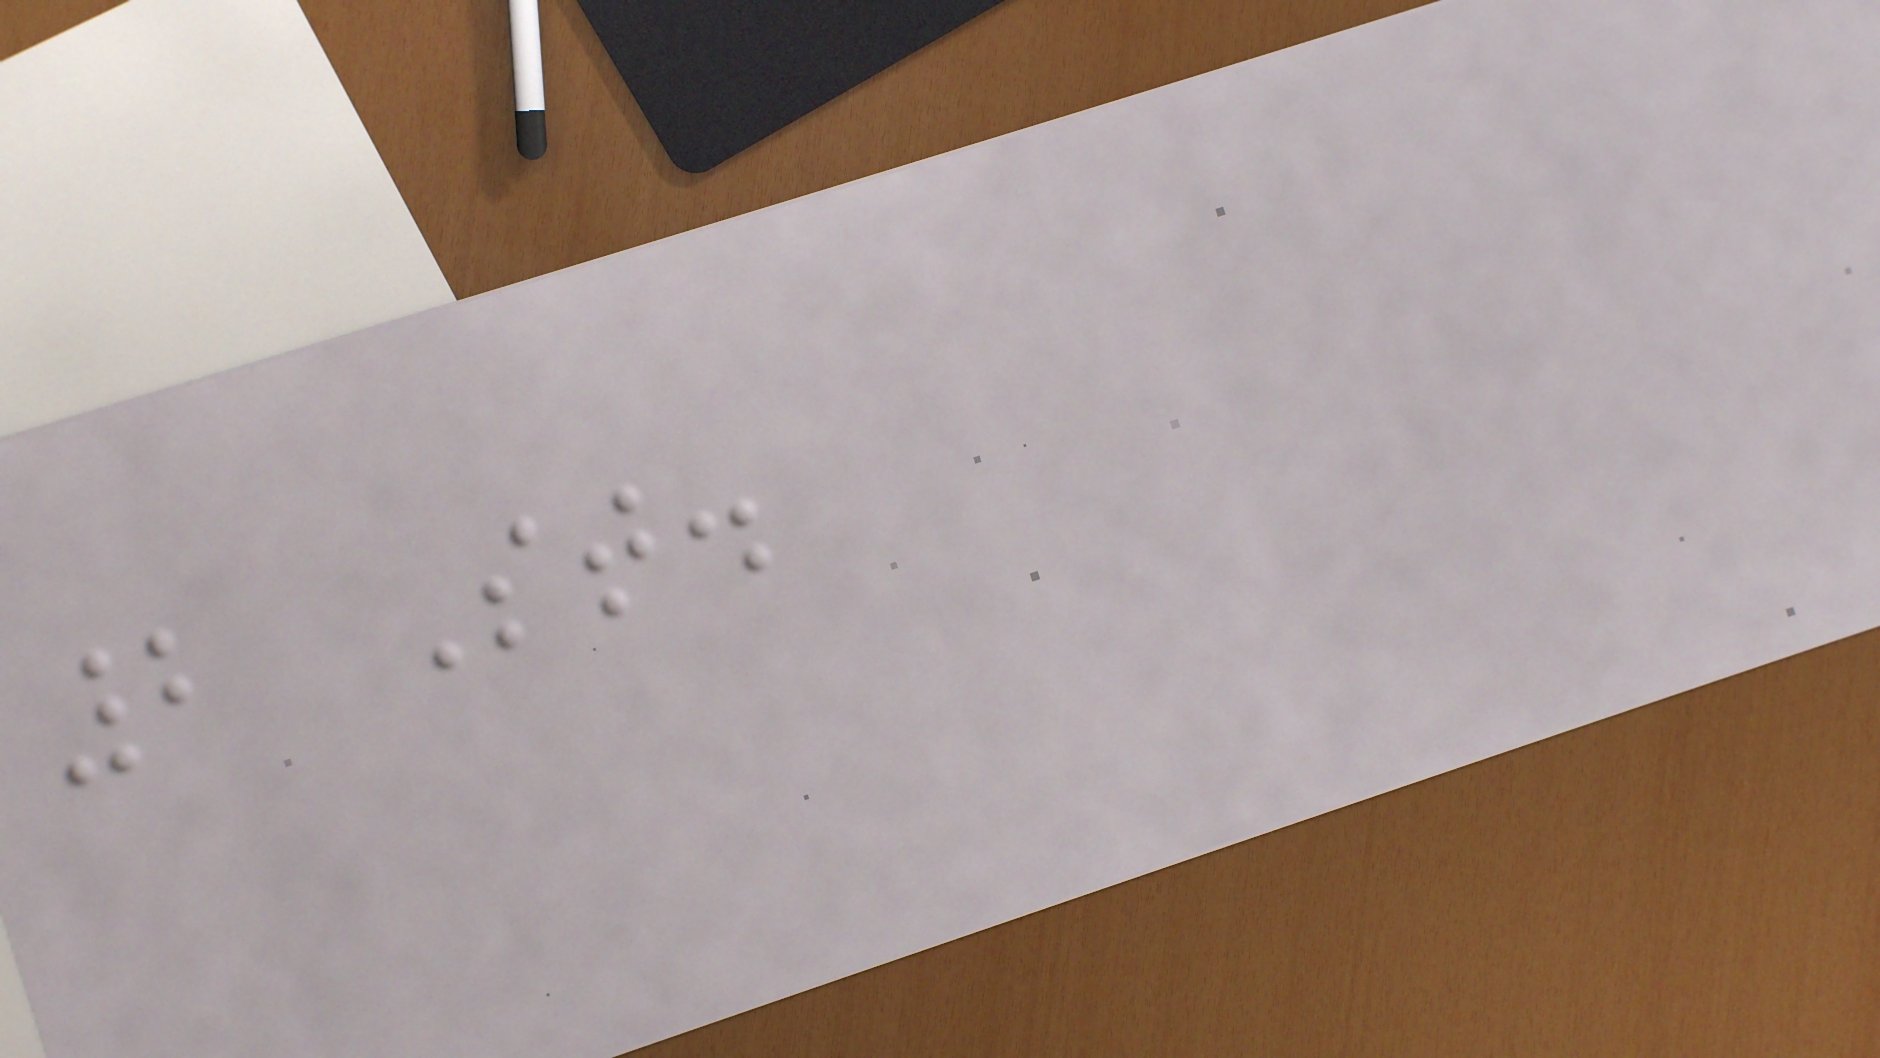2 St.
